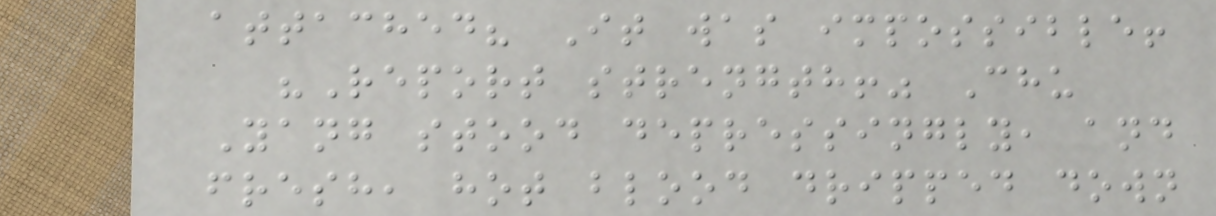attached? It was impossible!
"Report strength!" Chu
Yang stood depressingly, and
fresh, hot blood dripped down
